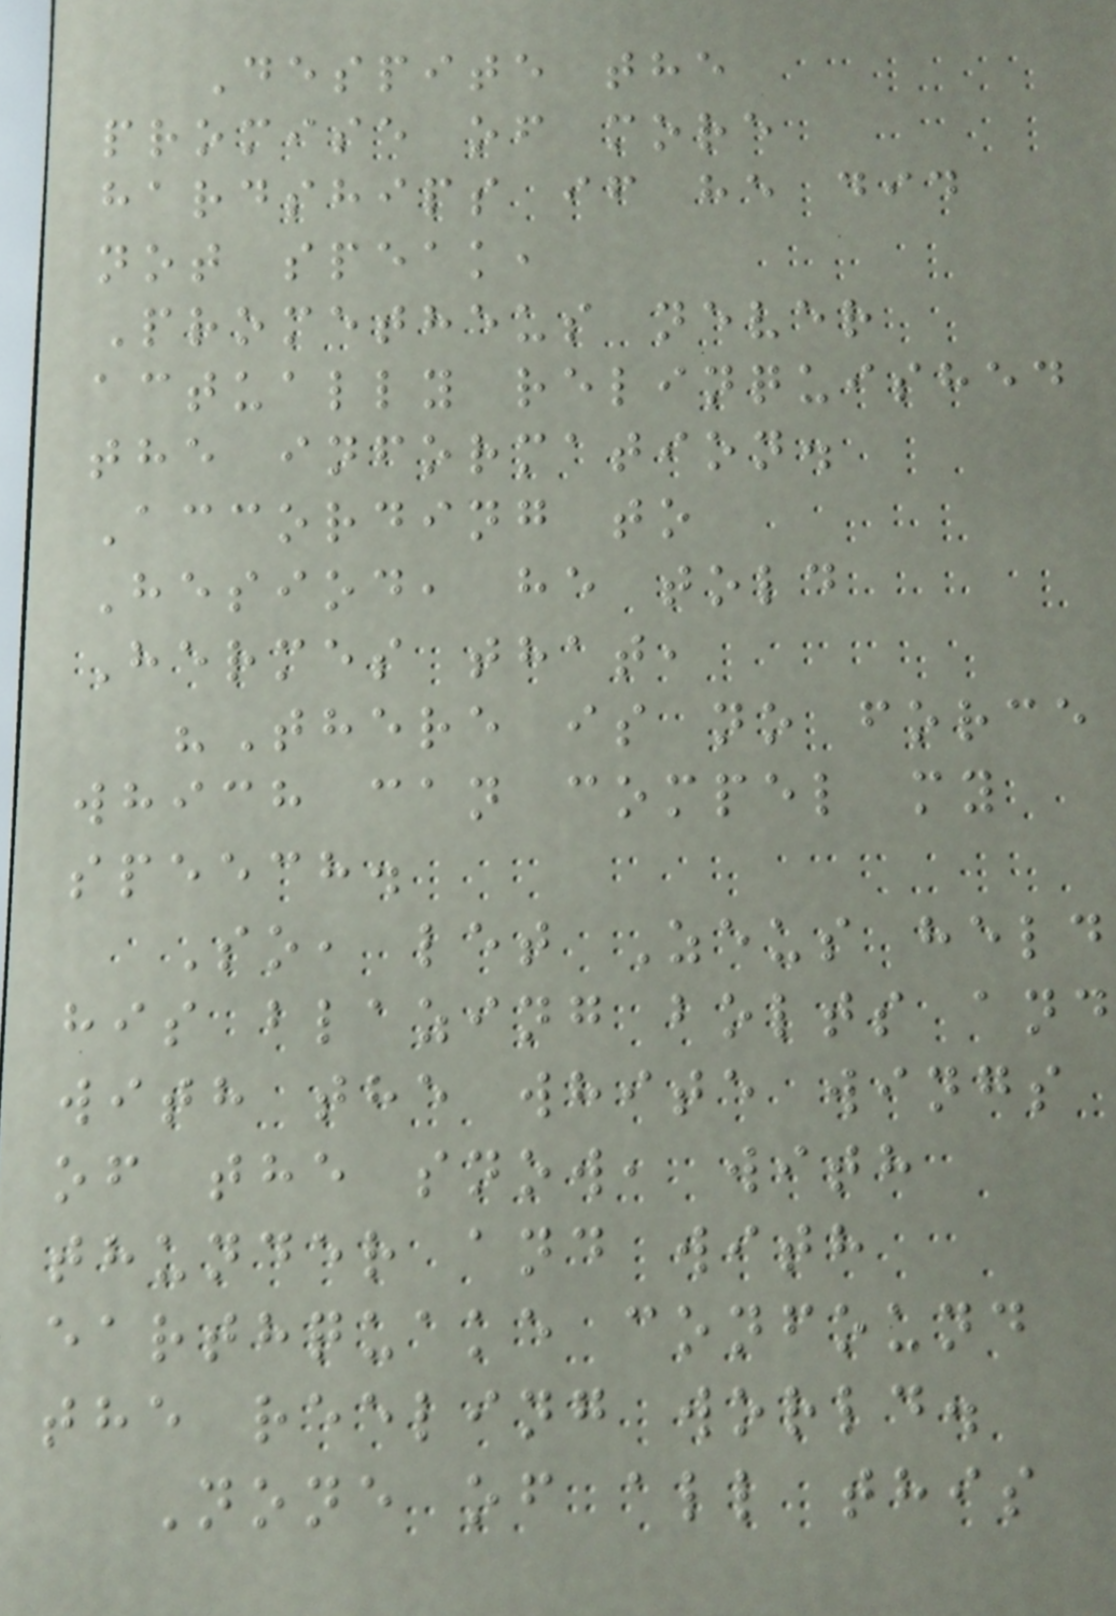Despite the
promise of more
hardships if he did
not speak,
Prometheus never
actually relinquished
the information.
According to
Hesiod, he told
Hermes that,
"There is no force
which can compel my
speech.
So, let Zeus held
his blazing bolts and
with the white wings
of the snow, with
thunder and with
earthquake confound
the reeling world.
None of all this
